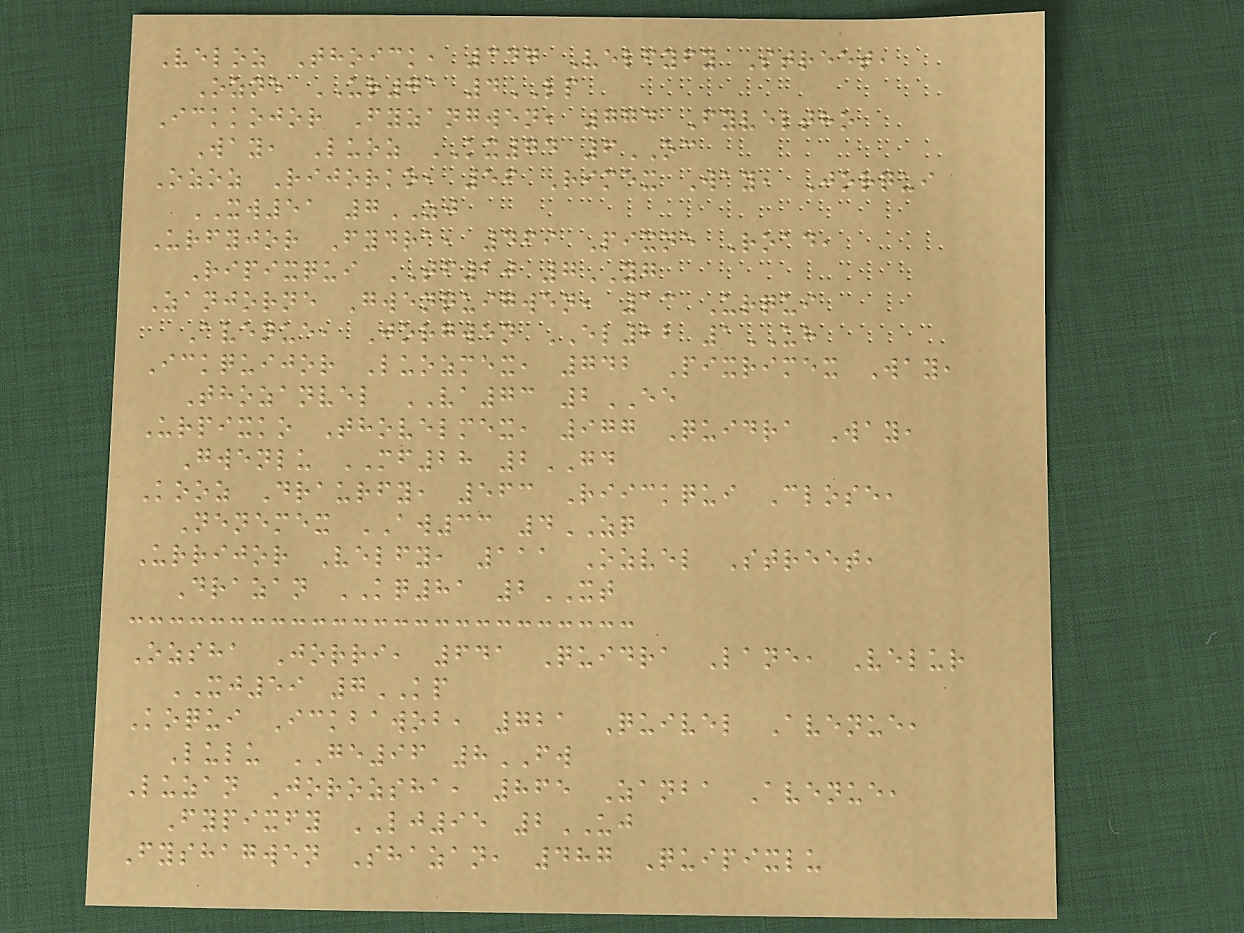Veloz Thoick, 347 Velfyfy Street,
Ozne UR71 4LP
Ickkojor Fyzangwen, 774 Fyveltho
Way, Luoz KX74 6OC
Ozoz Rijorko, 56 Rimex Way, Jorqui
XW51 7ZJ
Urfyjor Fydra, 469 Pixne Road,
Ripixqui TF20 7YG
Zanjorne Gwenquigwen, 13 Urqui
Avenue, Jorgwen EL22 1UH
Ickquijor Luozmex, 742 Pixrimex Way,
Thozanvel VA73 2EE
Urpixko Thovelmex, 977 Quidra Way,
Gwenlu MF28 2GD
Kooz Draurfy, 563 Riickqui Close,
Nenemex AW33 4ZQ
Urrijor Velfy, 111 Ozvel Street,
Drazan KQ81 2XT
Ozsha Jorri, 641 Quidra Lane, Velur
XJ59 7KP
Koqui Ickbawob, 721 Quivel Avenue,
Lulu GE96 8FW
Luzan Jorozsha, 865 Zanba Avenue,
Fypixfy LJ95 2UJ
Fyshagwen Shazan, 487 Quipixlu
